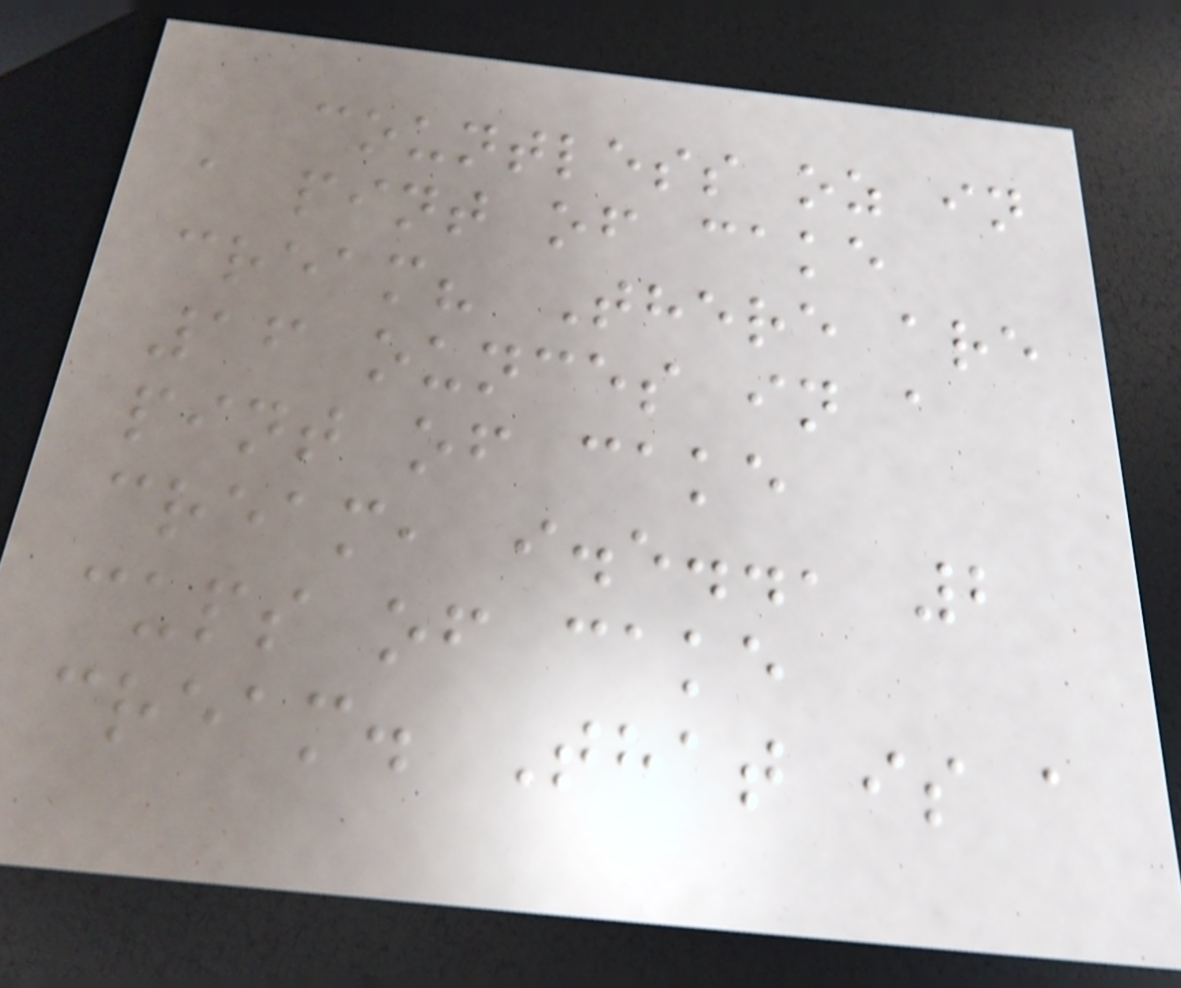countless oz in
a pint of cake
cream? There are
16 ounces in a
pint of cake
cream, i.e.., 2
cups of cake
cream. That is a
